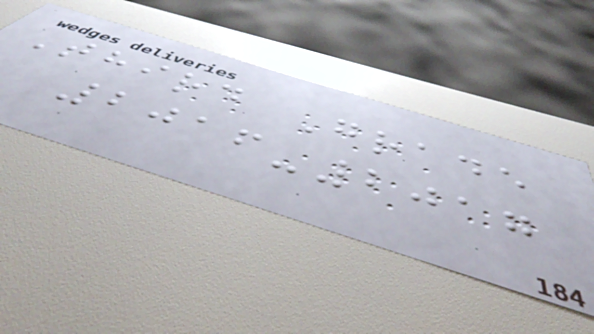Third Grade
2016-2017
